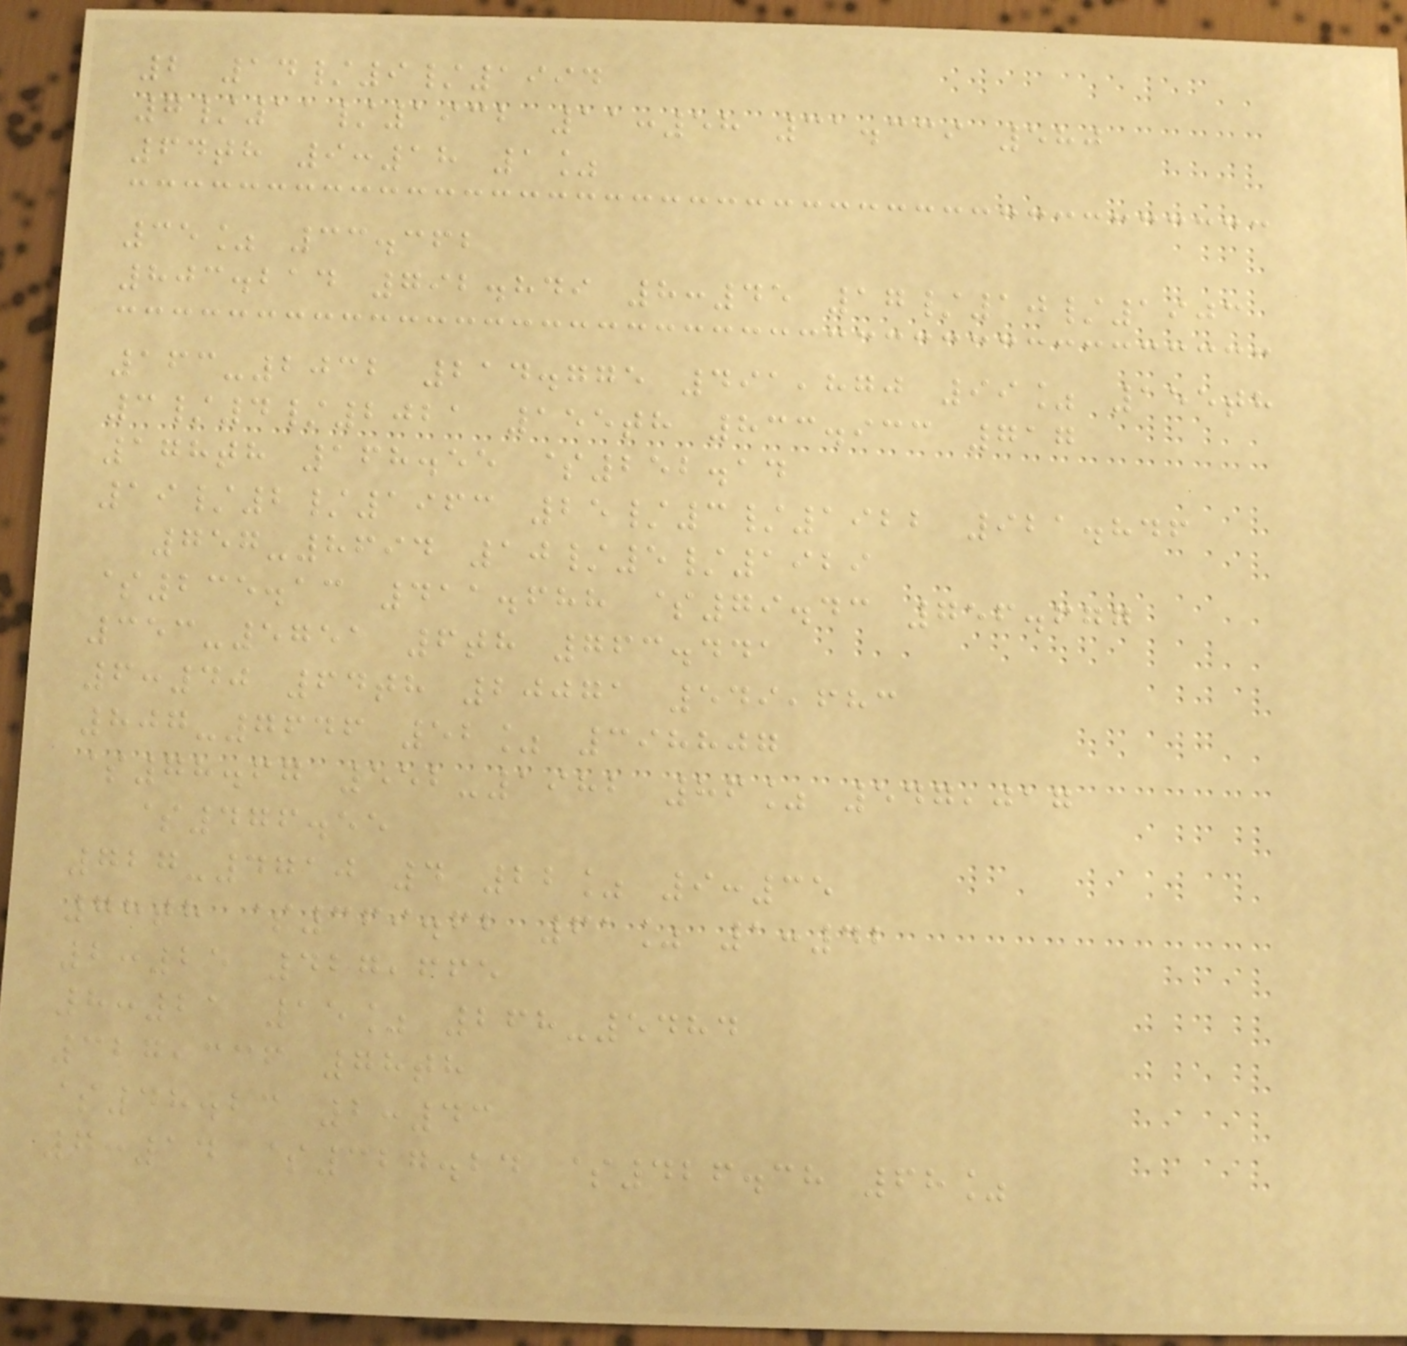2 14/9/1994
7/11/1932 11:58 31.339 580
64th 9:18 1%
35% 33.362
803.214 792.849 8:45 17/10/1903
163-2032 214.775 491,870 99% 155th
3/4/2021 155th 833.933 717
178th 168.55 $252.14
19/2/1963 25/3/1922 921.846
757-8694 10/5/1929
$235.13 411.688 $79.43 756.677
353-5751 6th 763.441
6:40 64th 20071 549,683
807-7646 52% 398807
$78.67 552-1982 86% 547,017
$476.55
727-4710 4 22% 9:35
78th $369.62 61% 1:42
2:25 427,665
8:21 15% 268-5484
327,336 78th
$48.23 2:43
7:14 $327.24 $426.38 68%
